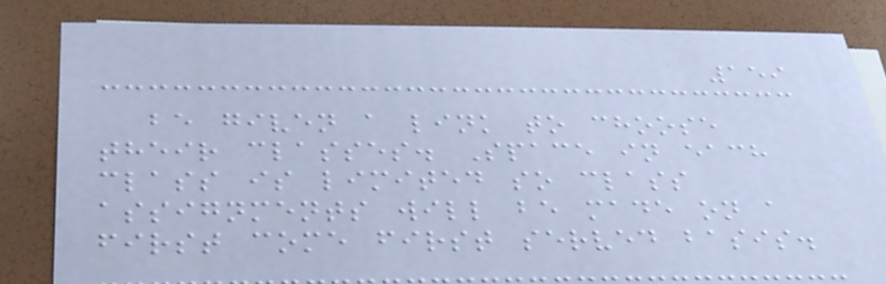159
be given a link to choose
their classes. Space in each
class is limited so class
assignments will be made on a
first come first served basis.
